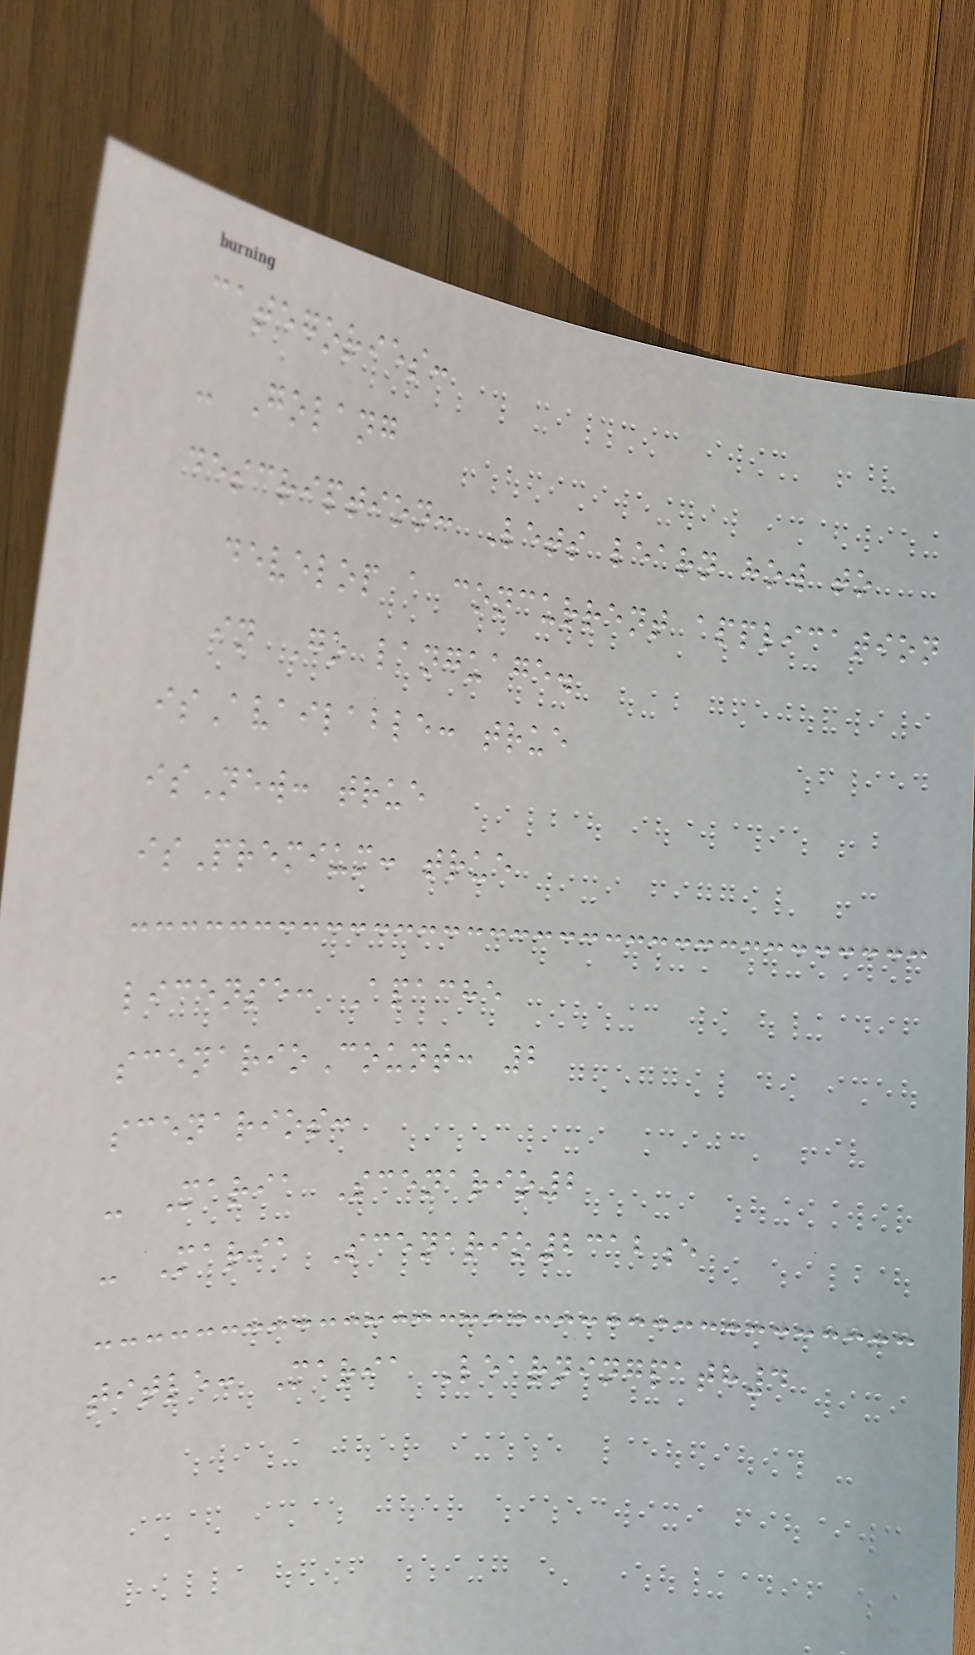categories:
- Golang
description: Lets learn how to
develop a concurrent application
in Go language.
isAvailable: true
isNew: true
isPremium: true
license: Apache
scenarioCount: 2
scenarios:
- Maria Scenario2
- Maria Scenario2312e
title: Maria Learningpath4
